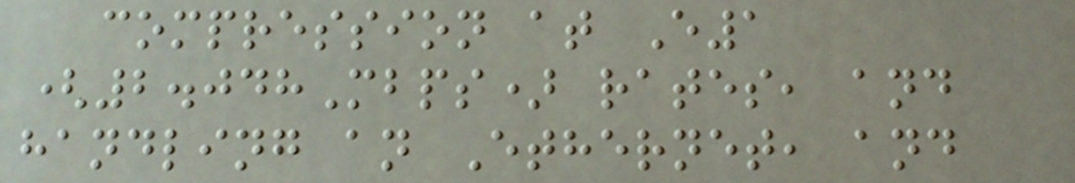compression at E1
(2.048Mbps) rates, and
handling an Ethernet, and
